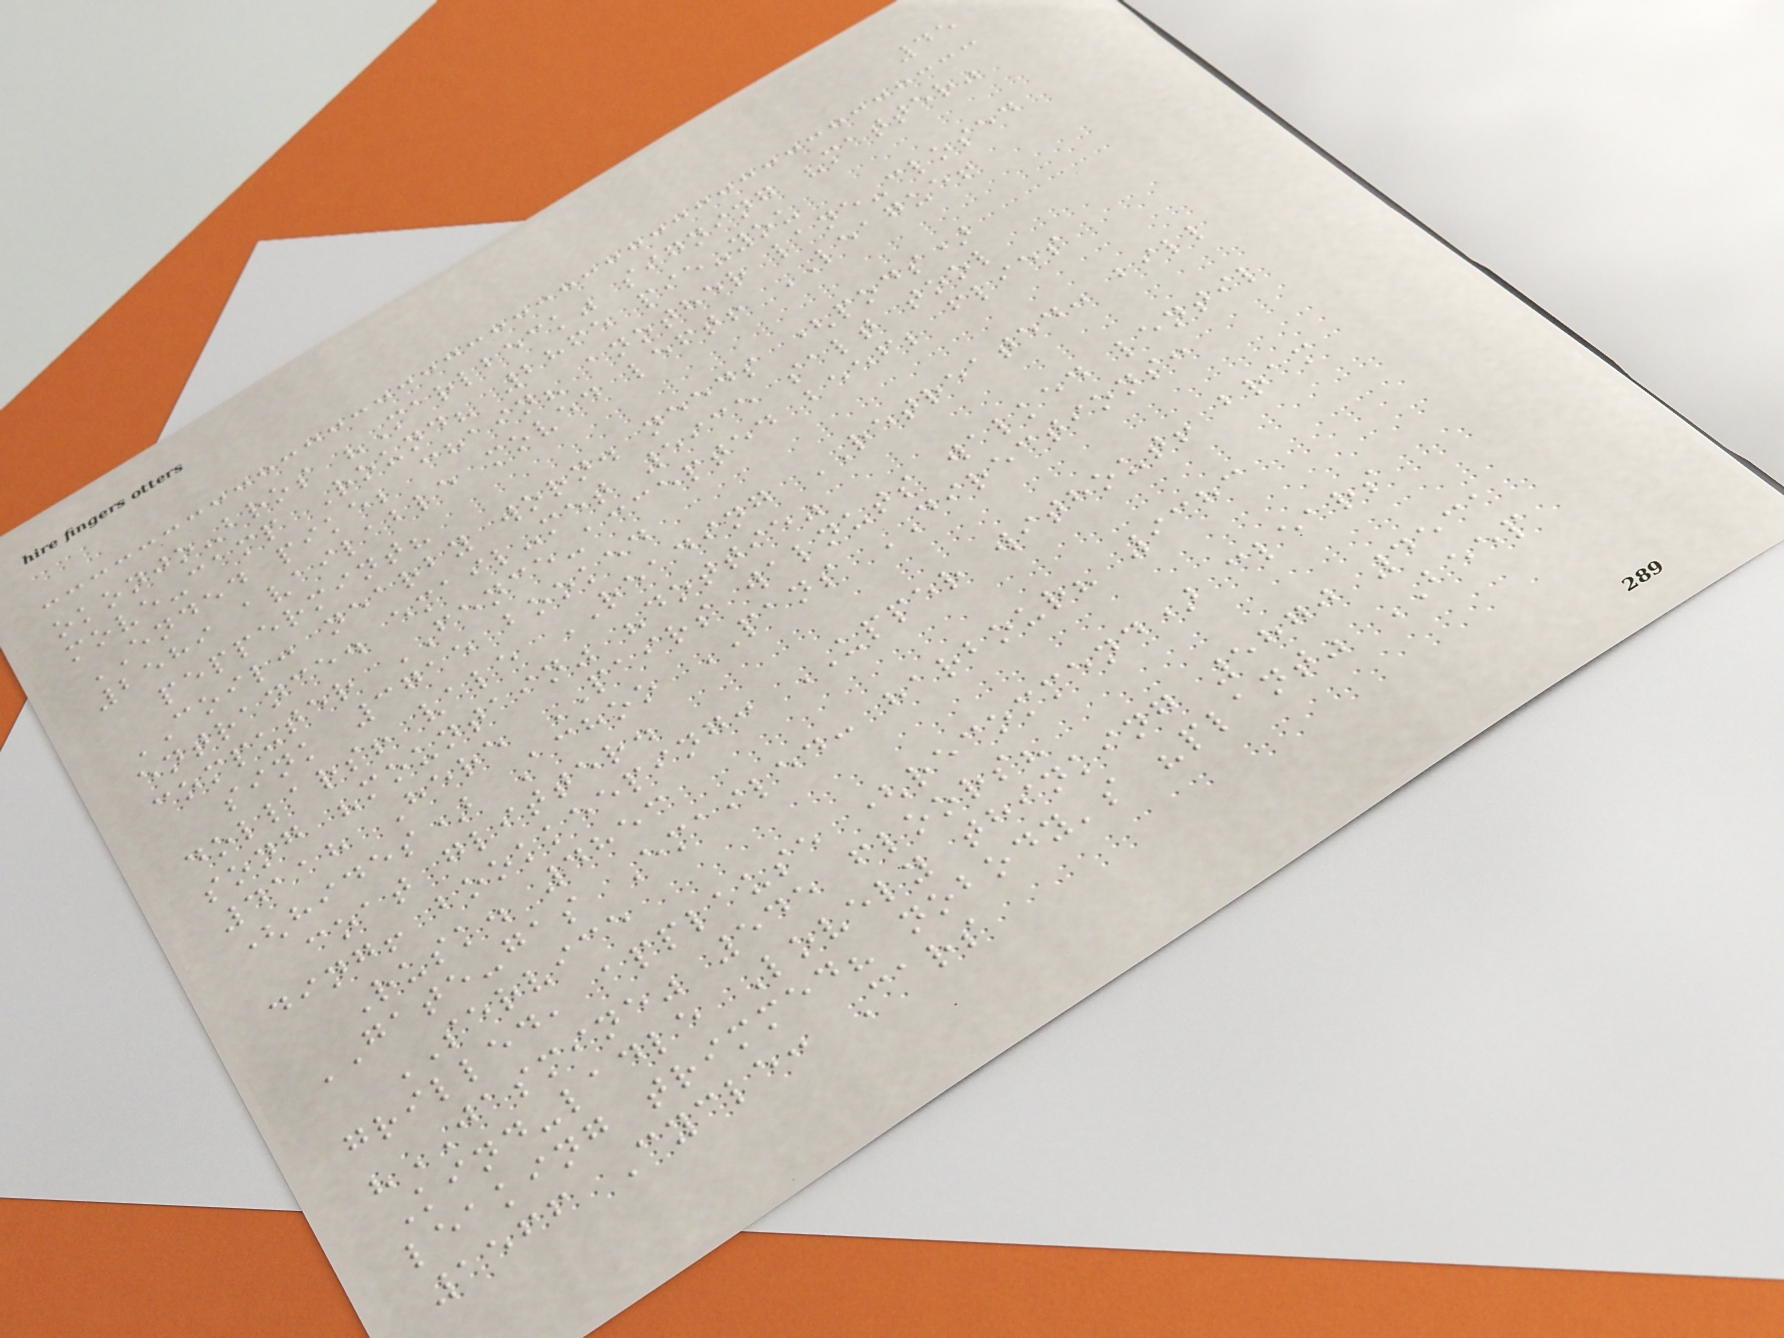45
okonjo-bros "Marlbeck" signing "matter"
move-camp Round? 2865 pie-you
ENDED pike; chain? another lane-closed
2589 available moved left! LEAGUE!
peppermint?
COIL: nearby worn. needs (pods)
entrance. email-met 5935 salt tool
computer FENCE-accepted beef; flies
sink 3715 booked
dollars! vale READING RETREATED: bill
song "mountain" "dottie"
4118 Here PAIRS walnuts walked lentil
(hides) Achoo PANS DIRECTIONS:
coat glitter.
ding! bookkeeping: UPPER without! bram
Rusk. 4853
GATE-gas Emailed: harbour? 9383
SERVICE
grilled, applause (recommend) clears
"JASMINE" 545 floors?
Kind-ladle Lovely thinking 5870 4531
leaking trimmed? nobody's "plant" BEEP
1566 Cycle: Cars
